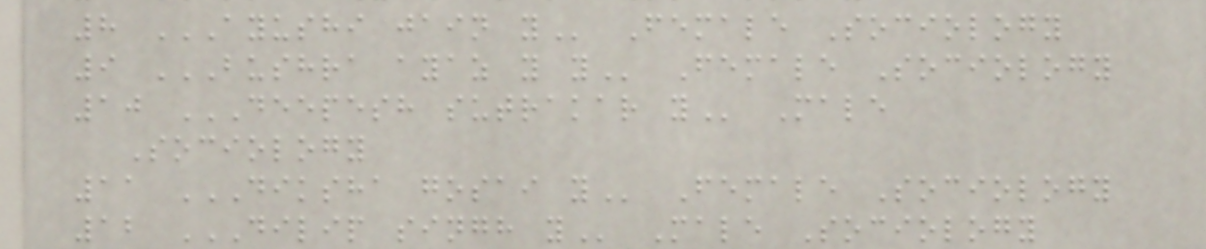8 AYUSHI JAIN Y Female Sociology
9 BUSHRA AYAZ Y Y Female Sociology
10 DEEPESH SUTRAKAR Y Male
Sociology
11 DIKSHA GOSAI Y Female Sociology
12 DILIP SINGH Y Male Sociology
